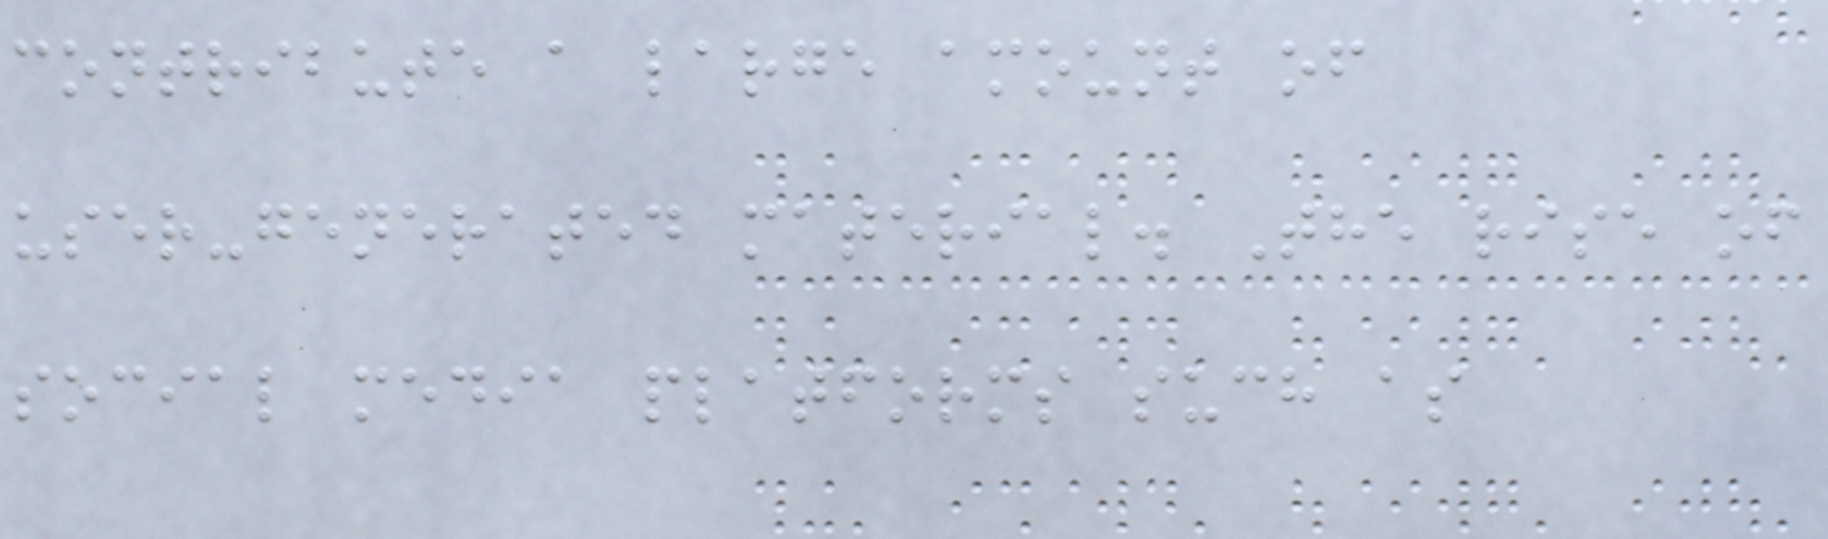contribute a large amount of
user-generated material. The rise of
social media platforms such as
